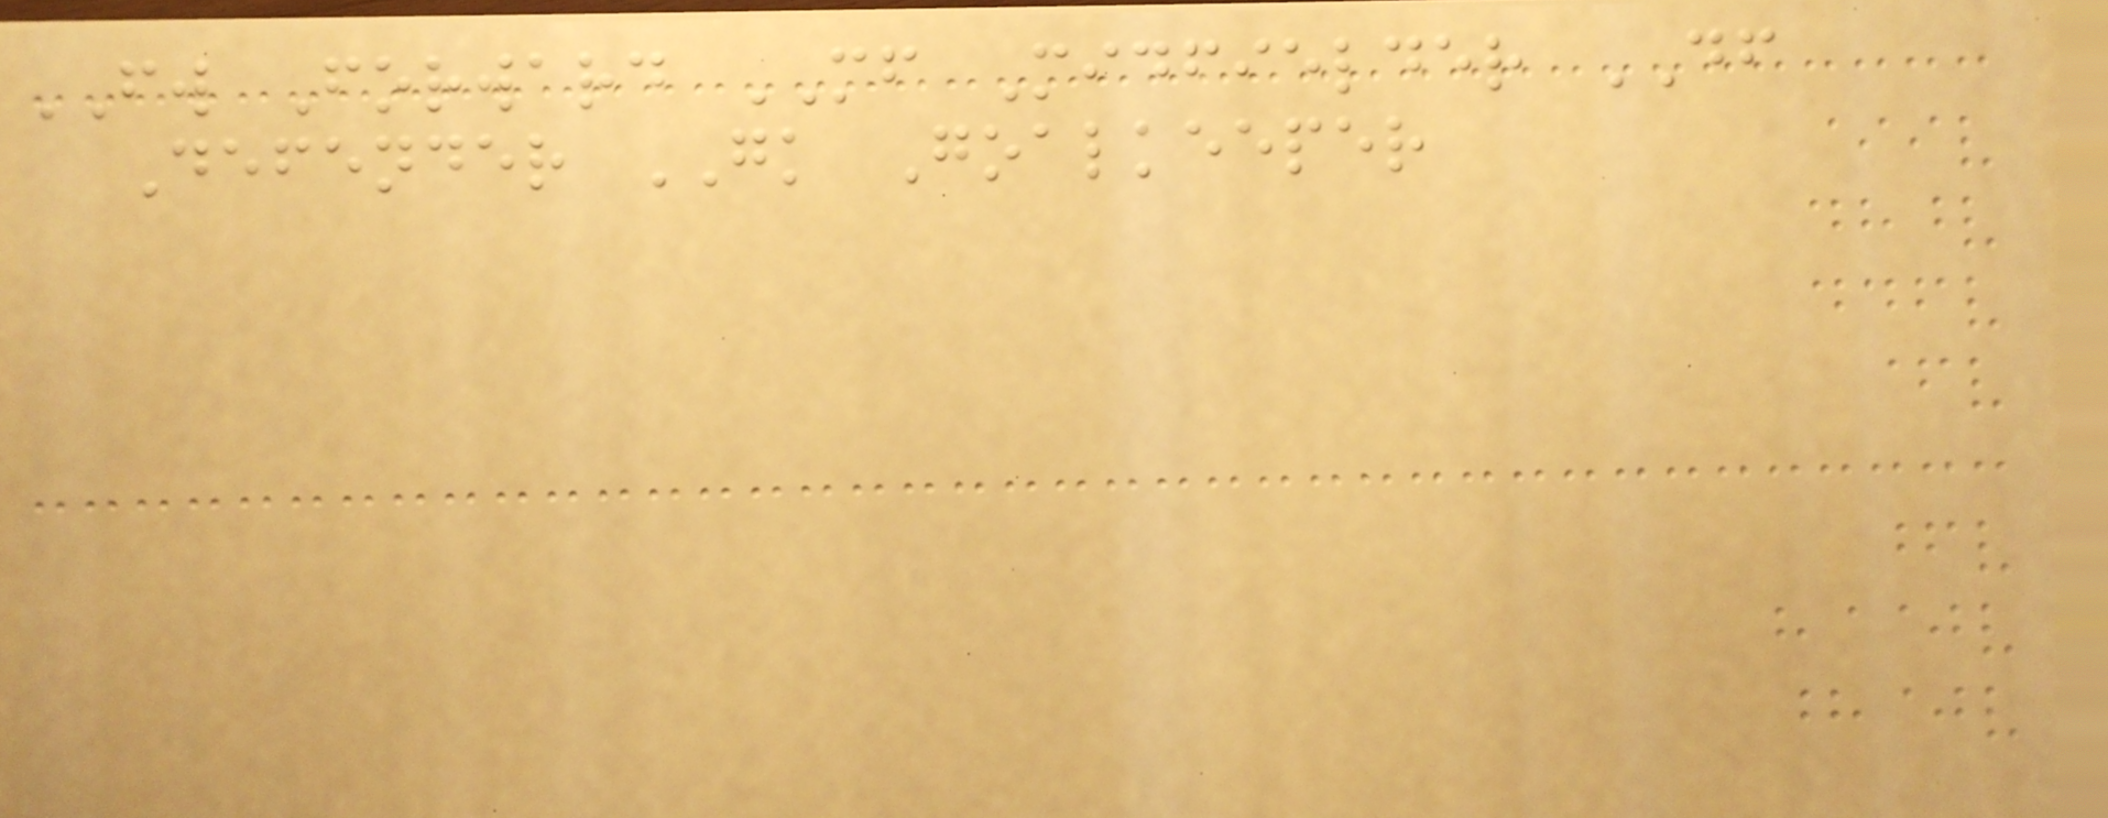FW Forward MF Midfielder DF
Defender GK Goalkeeper
